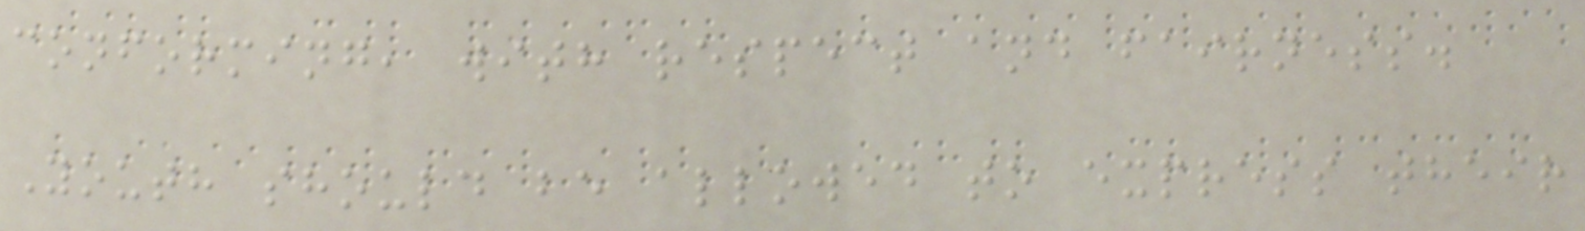conforming, with respect and fairness.
Youth should be allowed to express their
